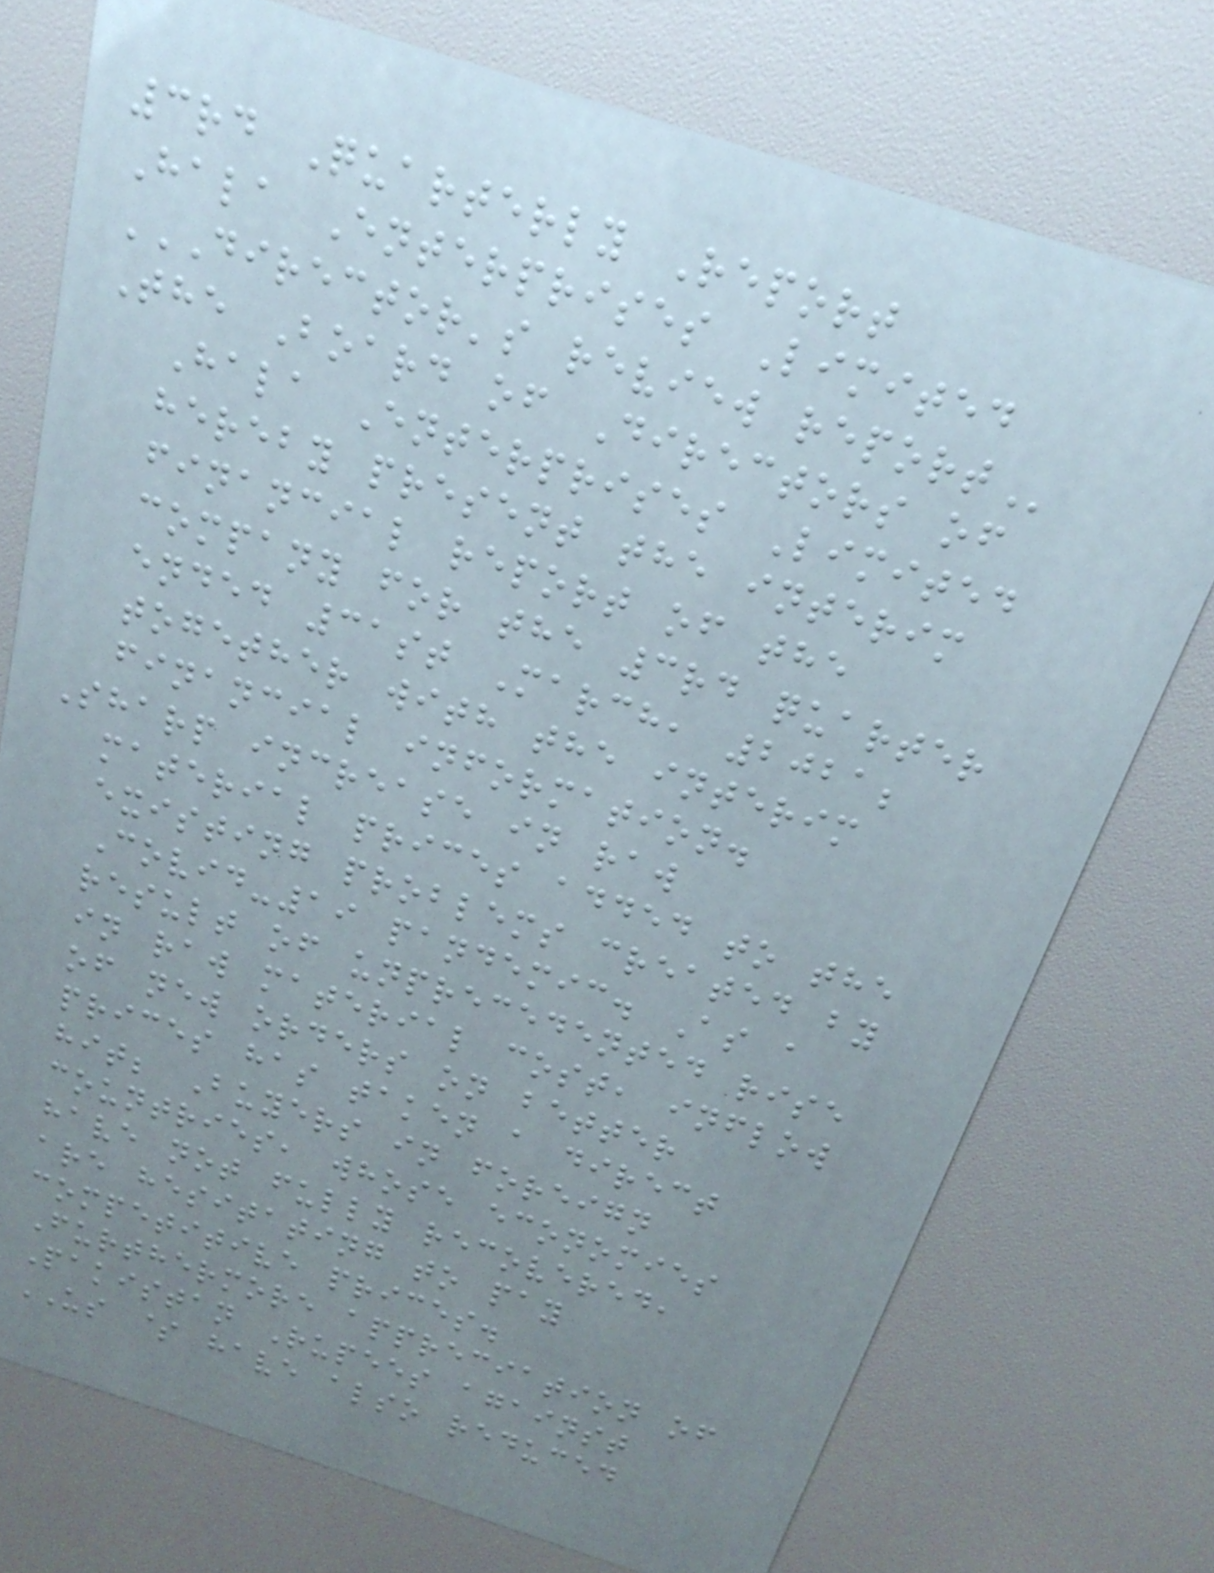3rd Quarterly Report
Hala Enterprises Limited
DIRECTOR'S REVIEW REPORT
The Board of Directors of
Hala Enterprises Limited
hereby present the interim
financial report of the
company for the 3rd quarter
ended 31st March, 2021;
together with the interim
financial information.
Sharp increase in raw
material prices added to the
existing problems created by
Covid-19 pandemic. As a
result of unprecedented rise
in raw material cost, inflow
of new orders on better
prices has taken a direct
hit; Buyers in foreign
countries, whose economies
have not fully recovered,
are hesitating to pay
competitive prices.
Furthermore appreciation of
Pakistan Rupees against
US $ have also reduced
